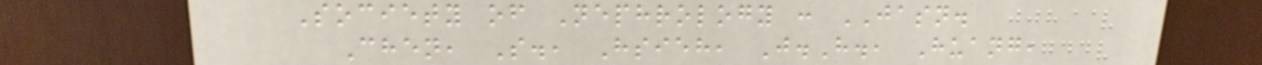Society of Nephrology : JASN.
Chen, S., Hsieh, J.H., Huang,
